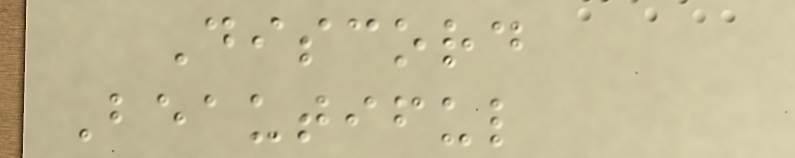Discord
Beautiful
